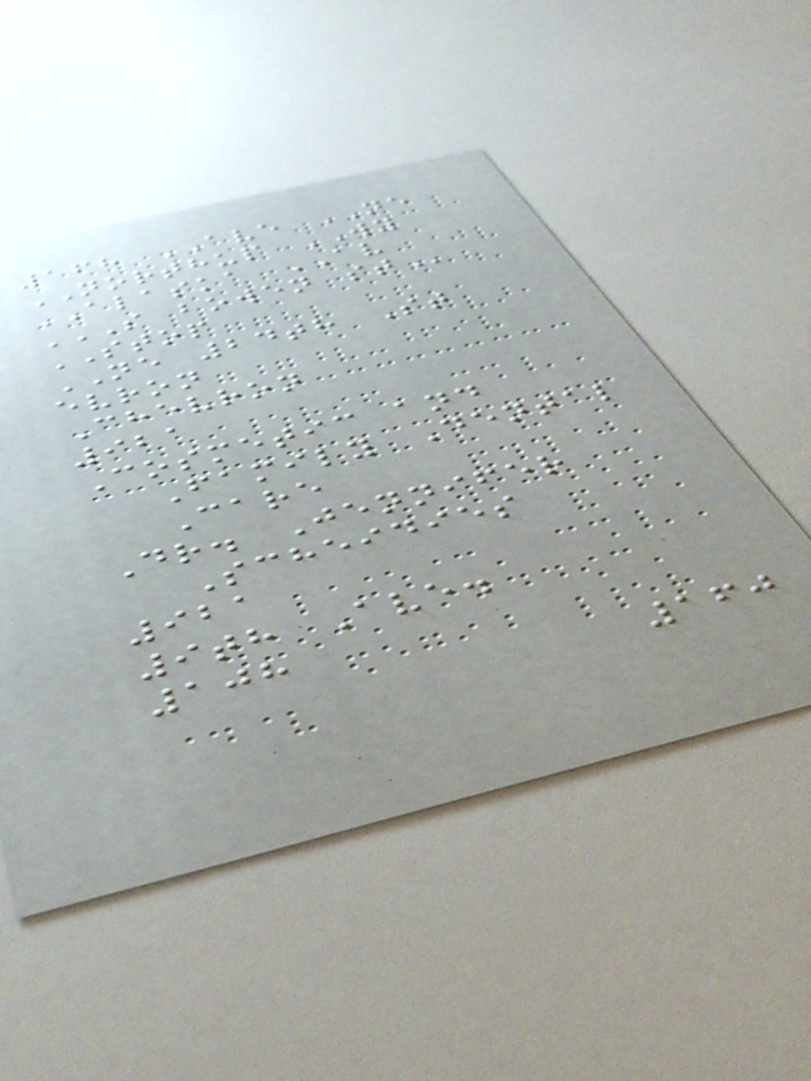168 AVE NE
NORTHUP WY
ALASKA AV
S BOWEN ST
STOP
NE 24th St
evron
Chevron
921
Cosmetic and
Family Dental
Care
Dr. Jennifer
Scheidies
921
9th Ave.
108
160
